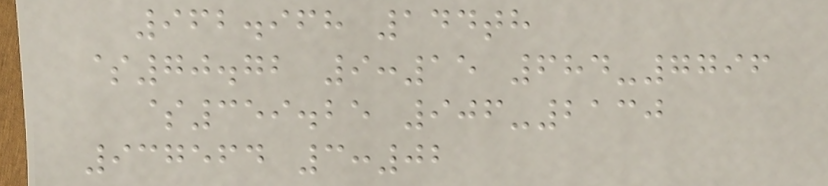962.968 144th
$70.72 9:15 684-7796
$359.25 906-2130
937564 3:02
